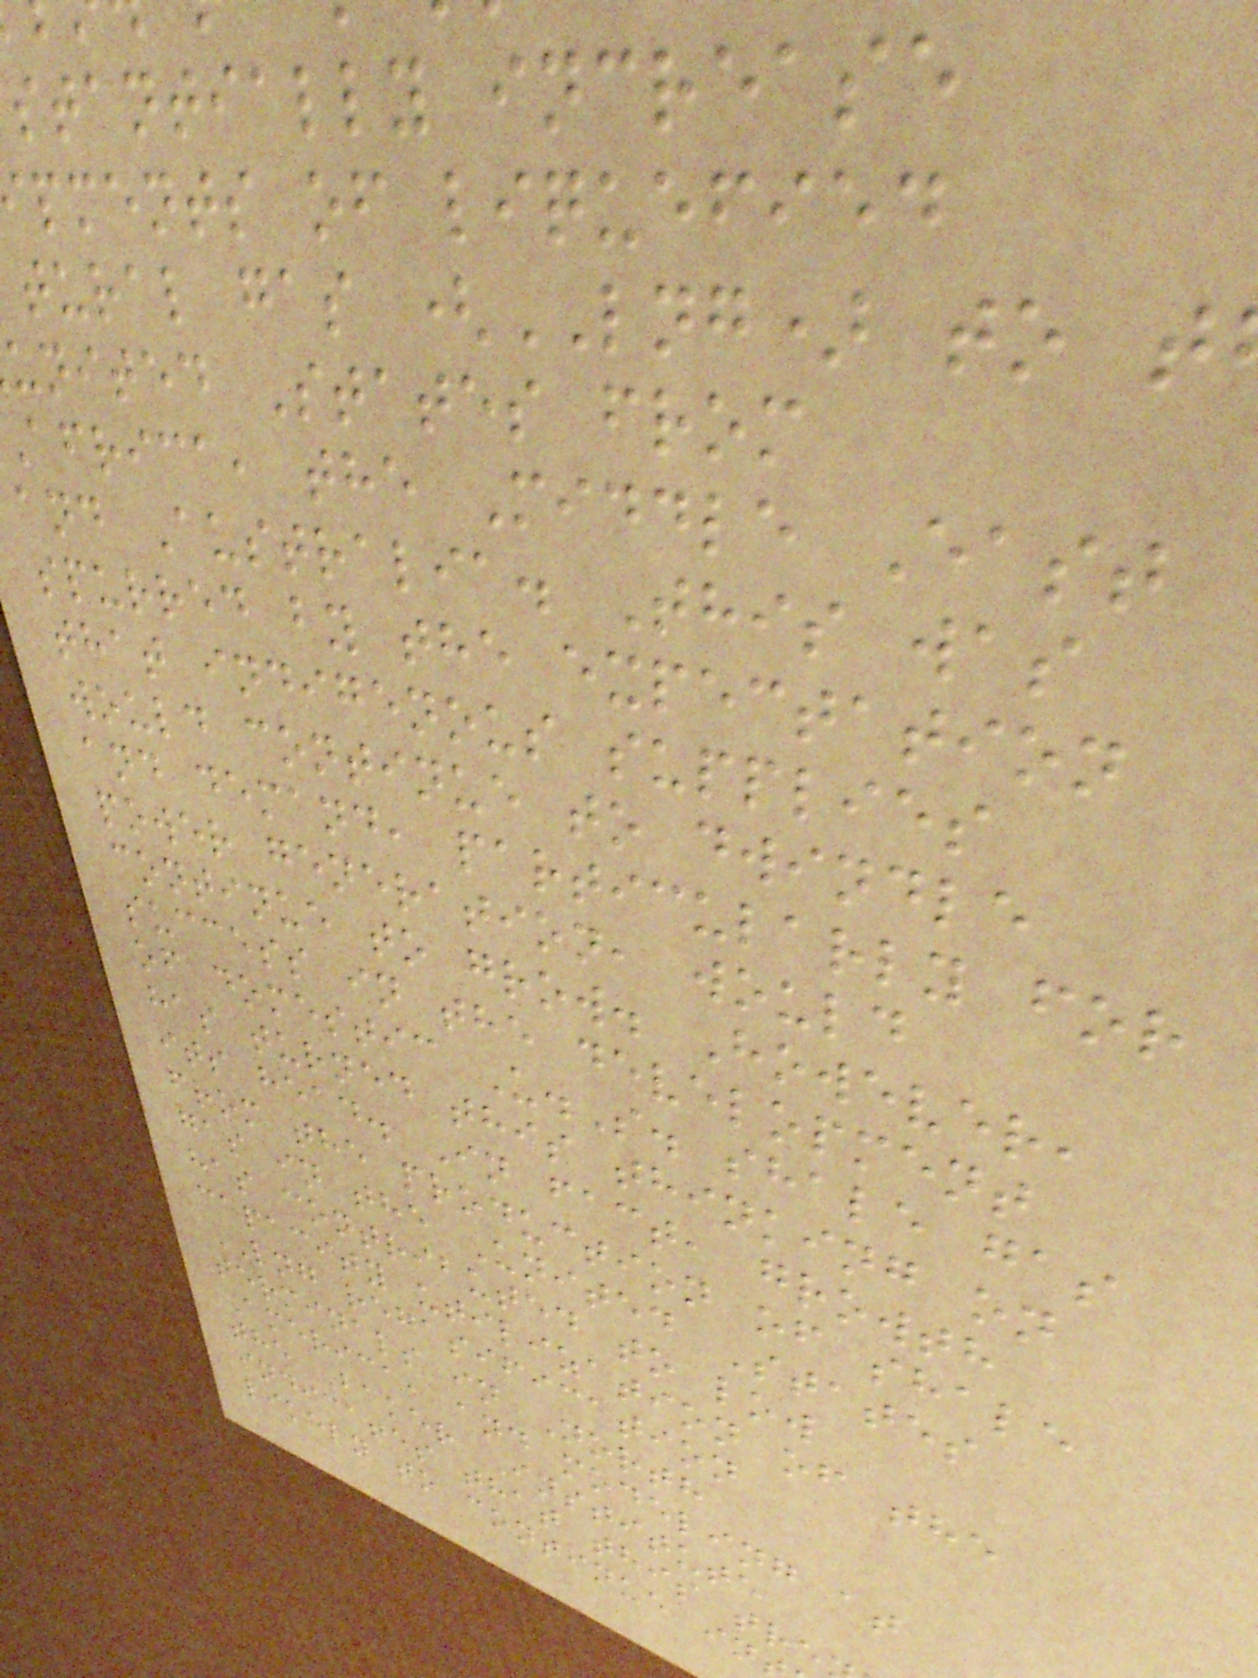stantially increase
pments of liquefied
tural gas (LNG) to t
united States from
africa, the Middle East
and Australia. This was
spurred by the expectation
that indigenous supplies
would continue to dwindle
and demand, particularly for
power generation, would
continue to grow. However,
success in the development
of domestic U.S. shale gas
has turned this thinking on
its head. In fact, growth
from the production of shale
gas in the United States
has contributed to low
capacity utilization of the
LNG regasification
terminals in North
America, and modeling at
the Baker Institute
indicates that this tre
likely to continue in
